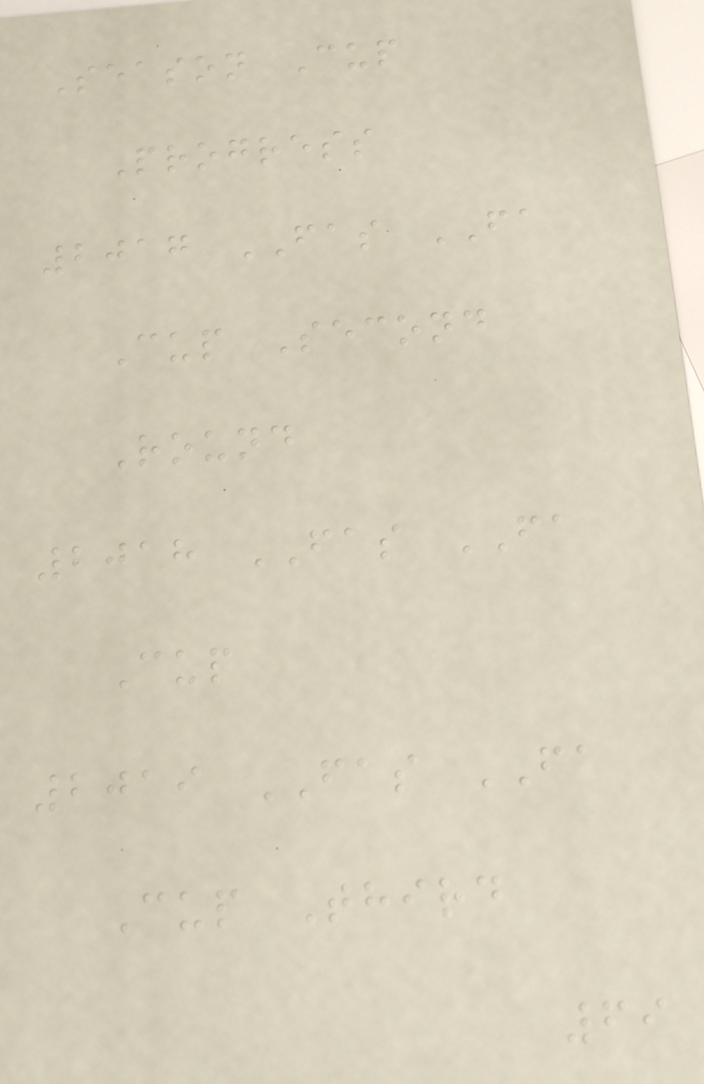Season Cup
Progress
2017 FAS FA
Cup Second
Round
2018 FAS FA
Cup
2019 FAS FA
Cup Third
69
